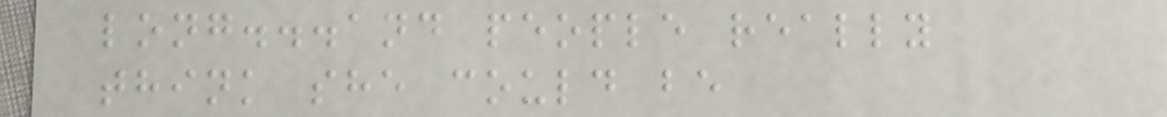long...and people really
think she could be
